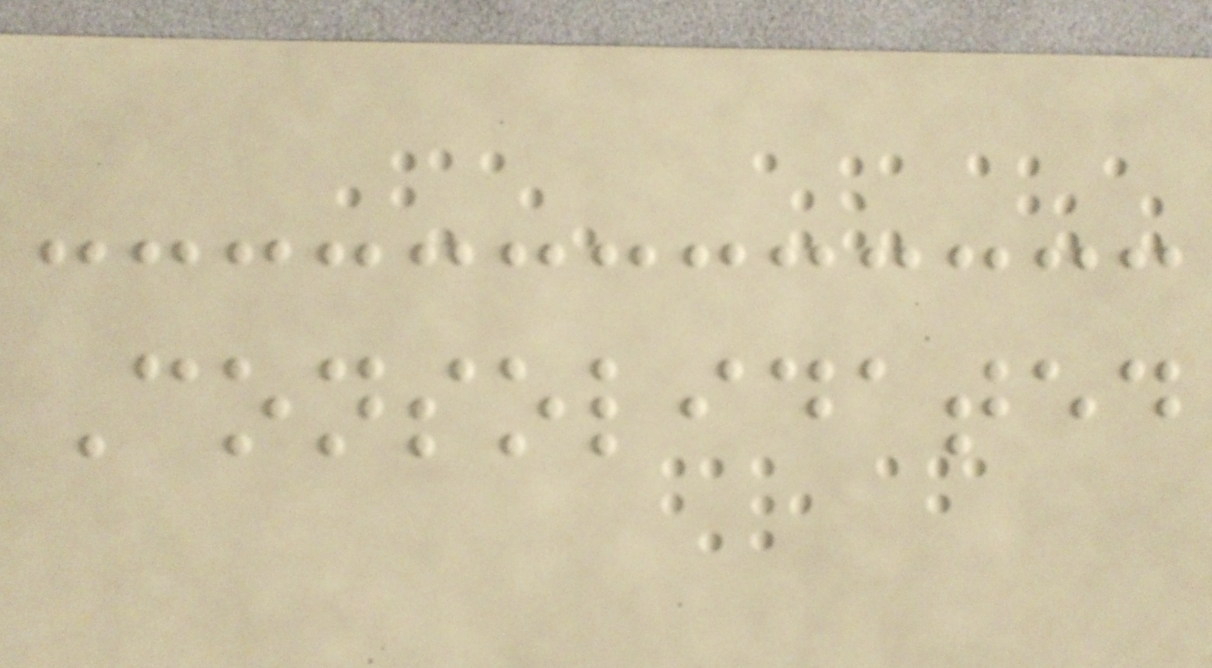Consolidated
